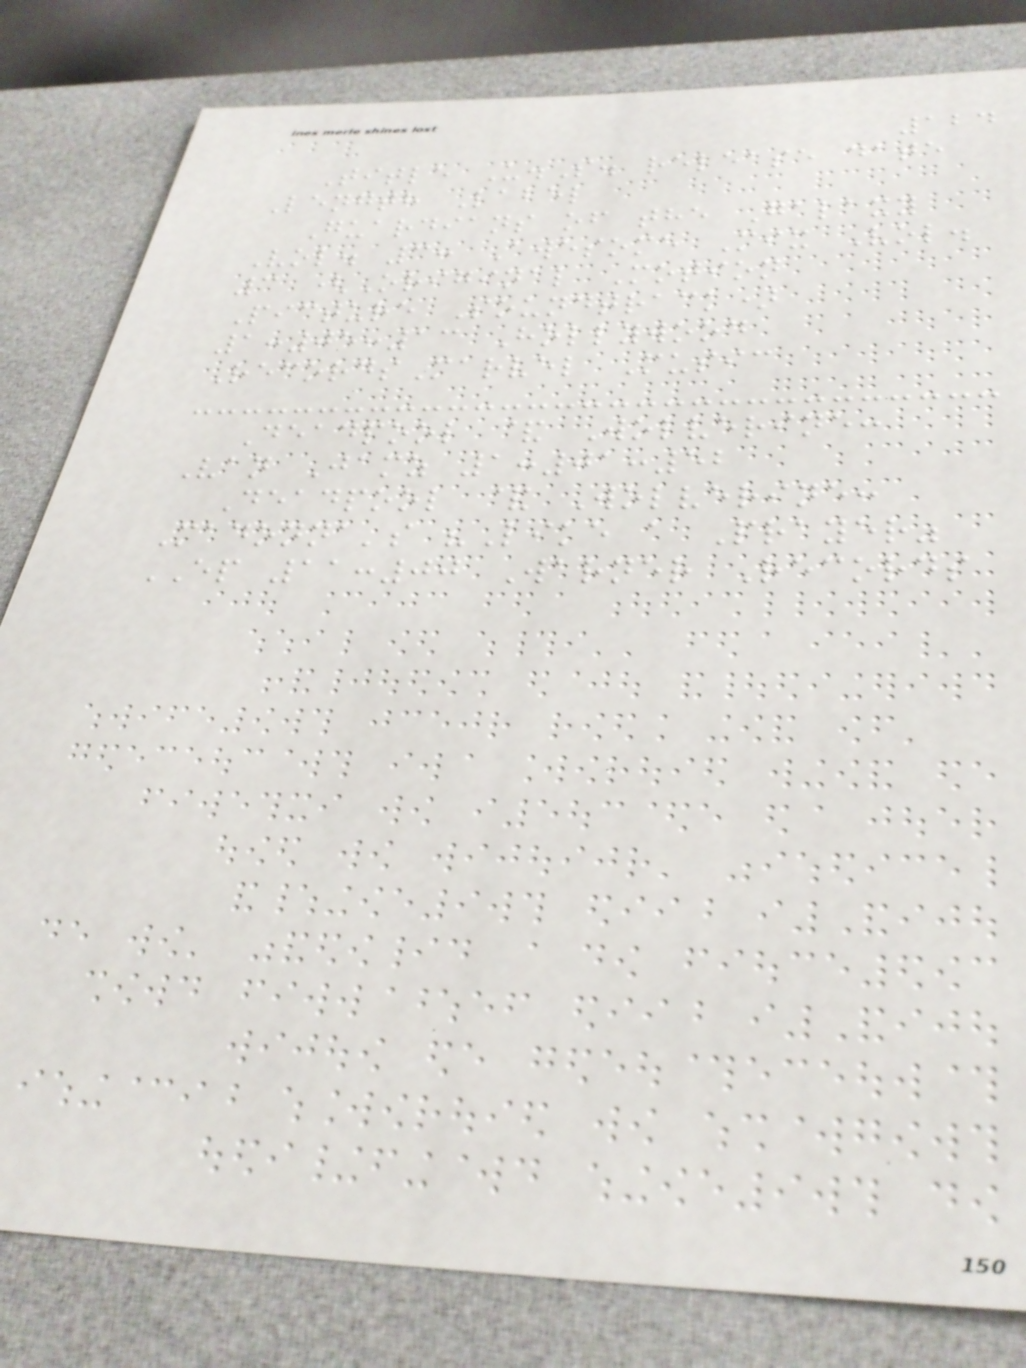124
Title U.S. release date
Length Label
Guardians of the Galaxy
Vol. 3: Awesome Mix Vol.
3 (Original Motion
Picture Soundtrack)
1:05:13 Hollywood
RecordsMarvel Music
Deadpool & Wolverine:
Van Jamz 1:01:52
Deadpool & Wolverine:
Madonna's "Like a Prayer"
EP 11:00 Warner Records
